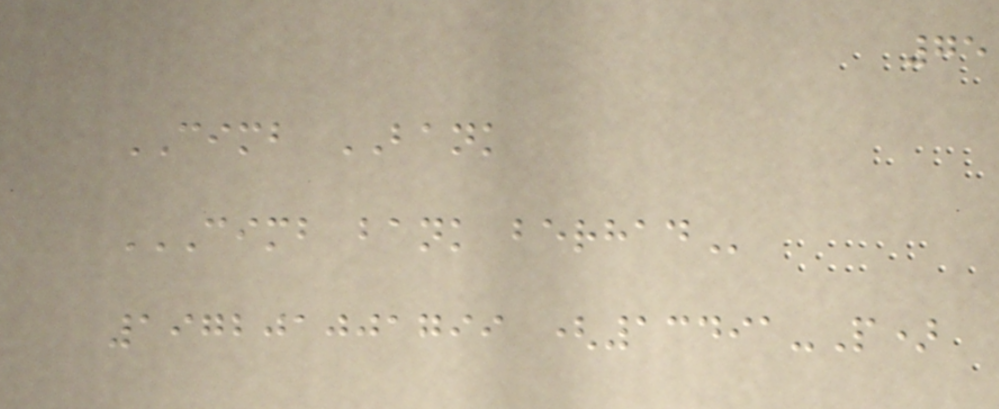75
CIMB BANK
CIMB BANK BERHAD
197201001799 (13491-P)
